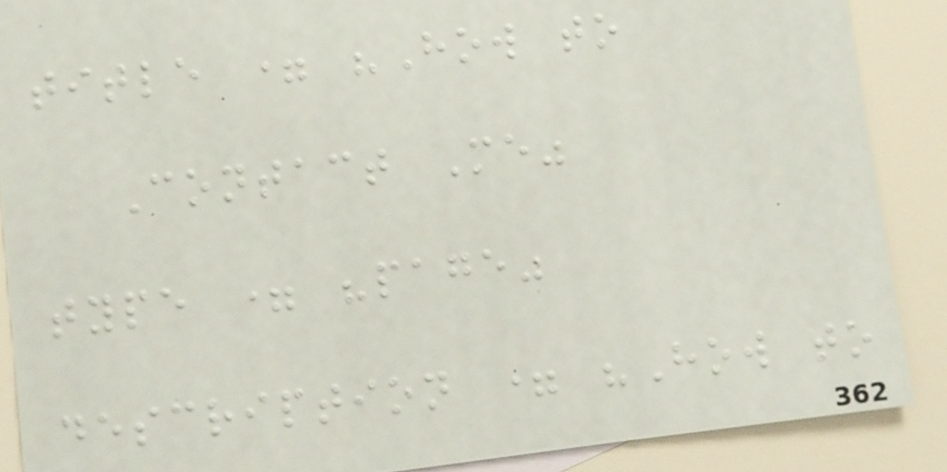title = "How to
Contact Me"
type = "page"
description = "How to
